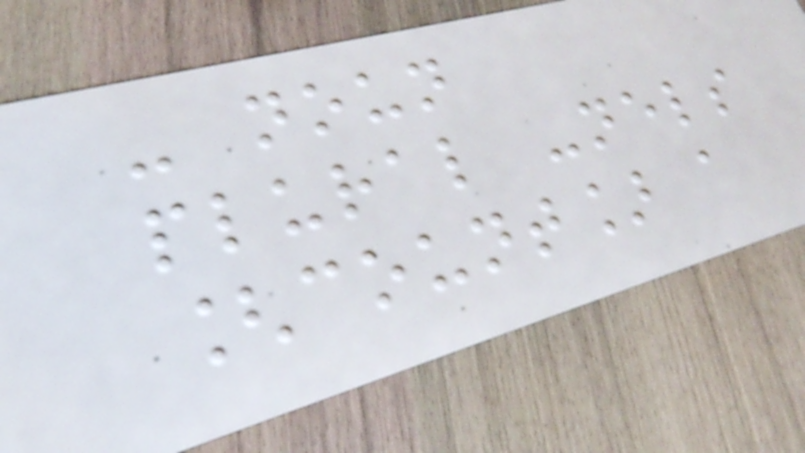- noun
plural -nels
[count] a
